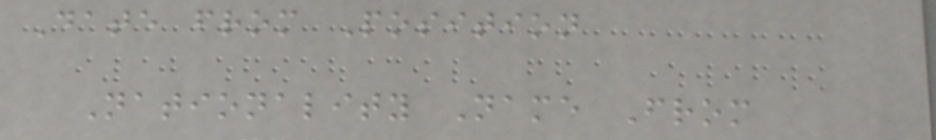Date from Position
Nationality Name From
